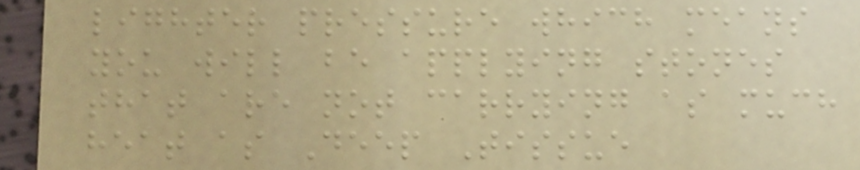lighter pressure which means
you will be applying stones
that are not carrying as much
heat as Deep Tissue
